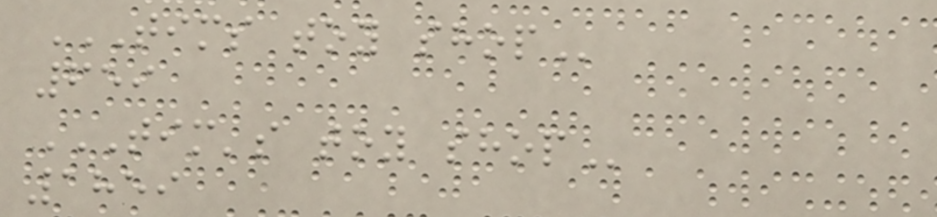TIMS TOY SHOP
659
TIM'S TOY SHOP
1859
